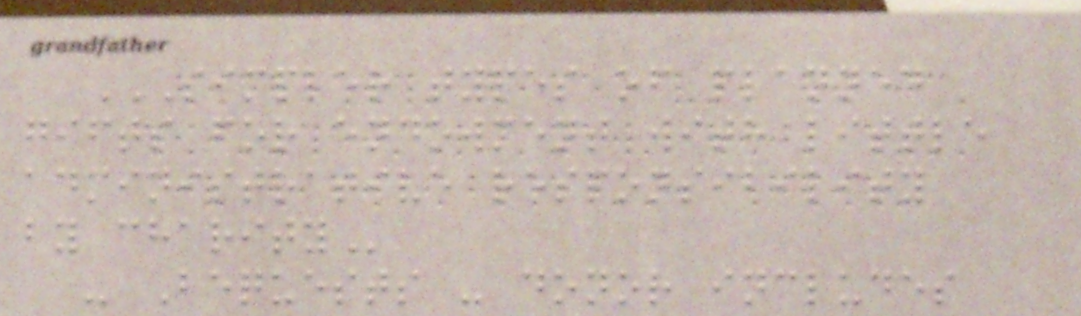SIMPLER TYPES OF PLANNED
GIFTS FOR ENDOWMENT WITH LITTLE
ADMINISTRATIVE RESPONSIBILITY
BY CHARITY
- Bequests - donor includes
